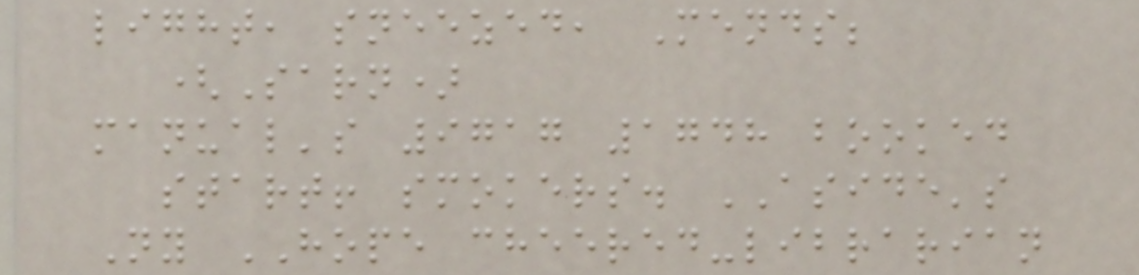light, sneezed, Mends;
(Sarn)
manual's 9717 1748 booked
start! smokers. ASIDE's
Ny HOPE cheered-librarian
